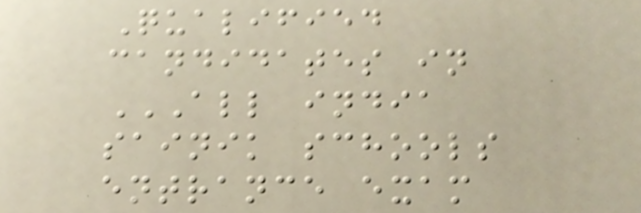Qualified
candidates in
ALL INDIA
SAINIK SCHOOLS
ENTRANCE EXAM
